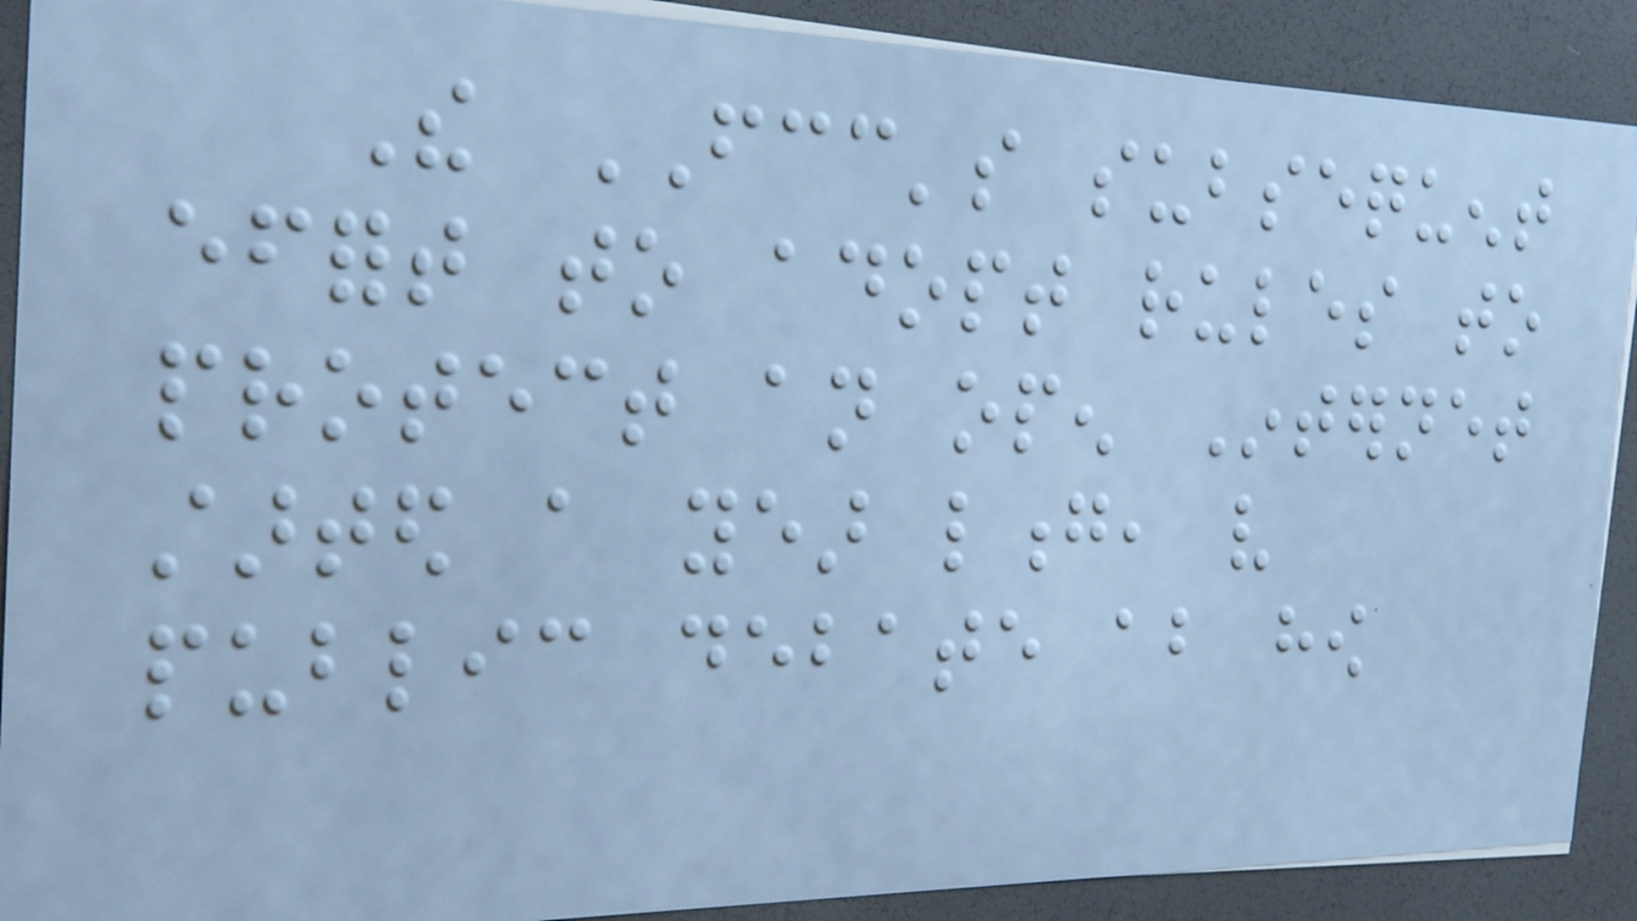The FCC's subsequent
effort to adopt rules to
protect an open Internet
started a year long, very
public debate about how
